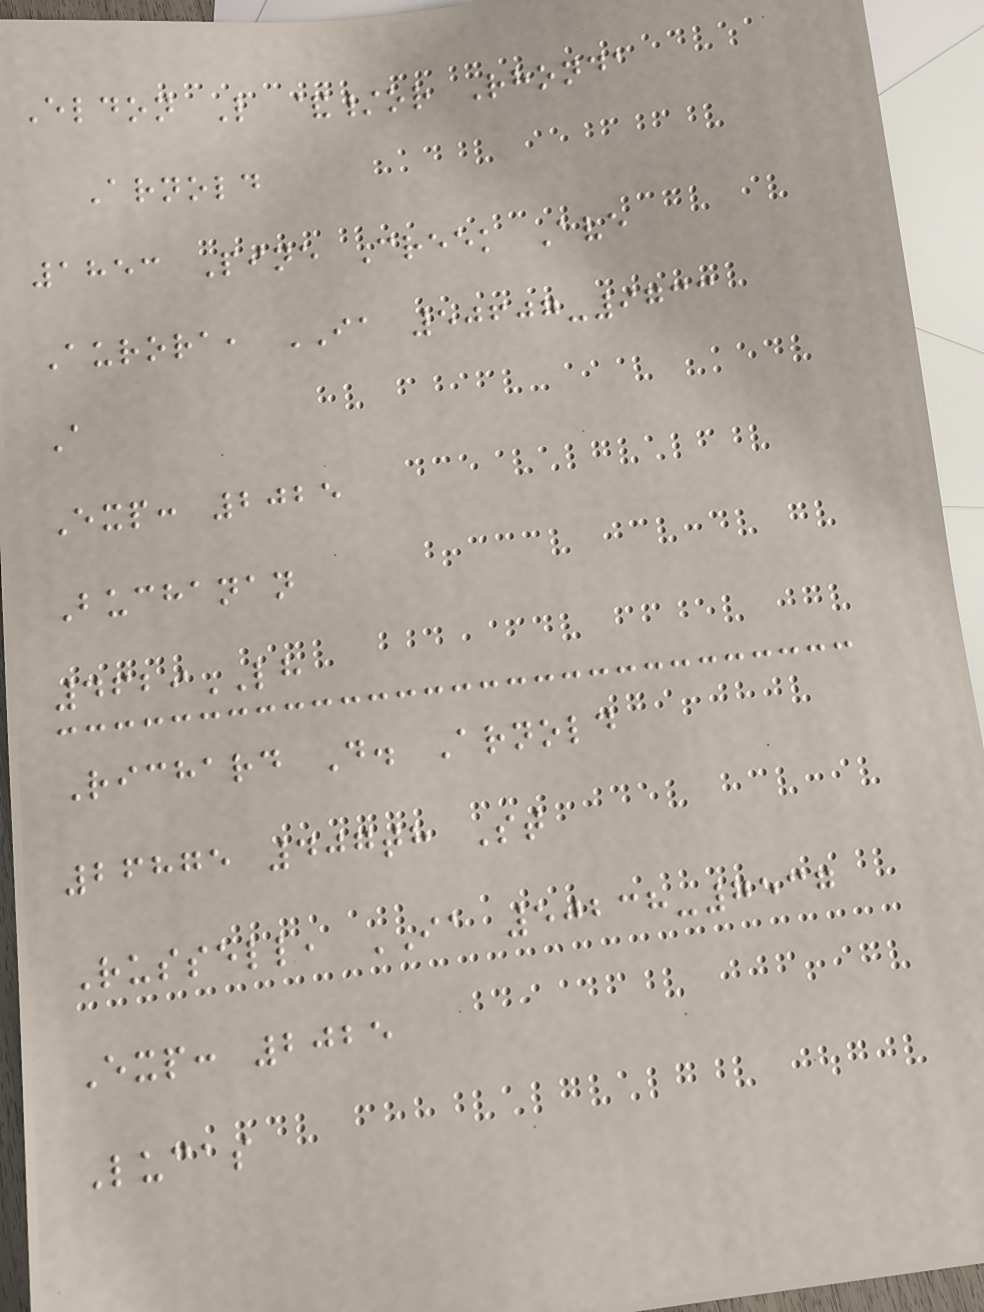Eldon L &/or Rhonda
Arnold
1853 Pine Creek Ave
Aurora, IA 50607-9733
A
Exp: 2025
Buchanan
4629LH
Richard D. Arnold
26875 407th St
Russell, IA 50238-7537
Exp: 2025
Lucas
